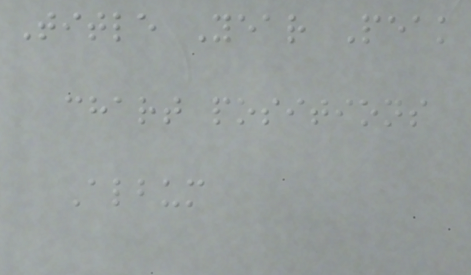Title Year Peak
chart positions
Album
